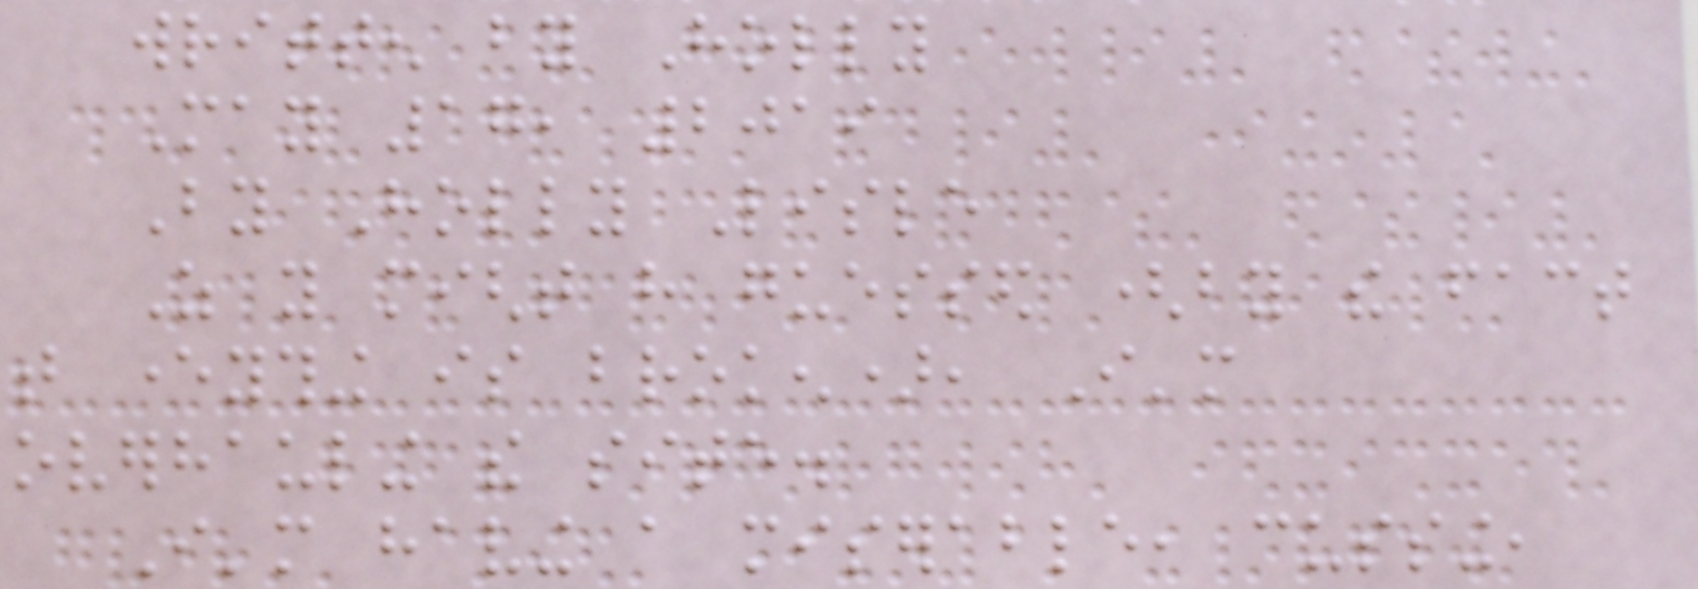written by Holly
May 17, 2019
By Holly Lisle
As you might have guessed (by the fact
that everything is broken), I'm
overhauling the site.
I'm having a miserable, cussing,
